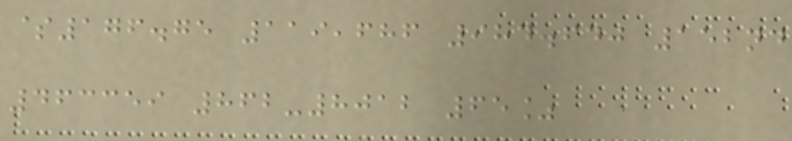$176.75 119,686 984.640 152nd
463359 862-8012 65%
